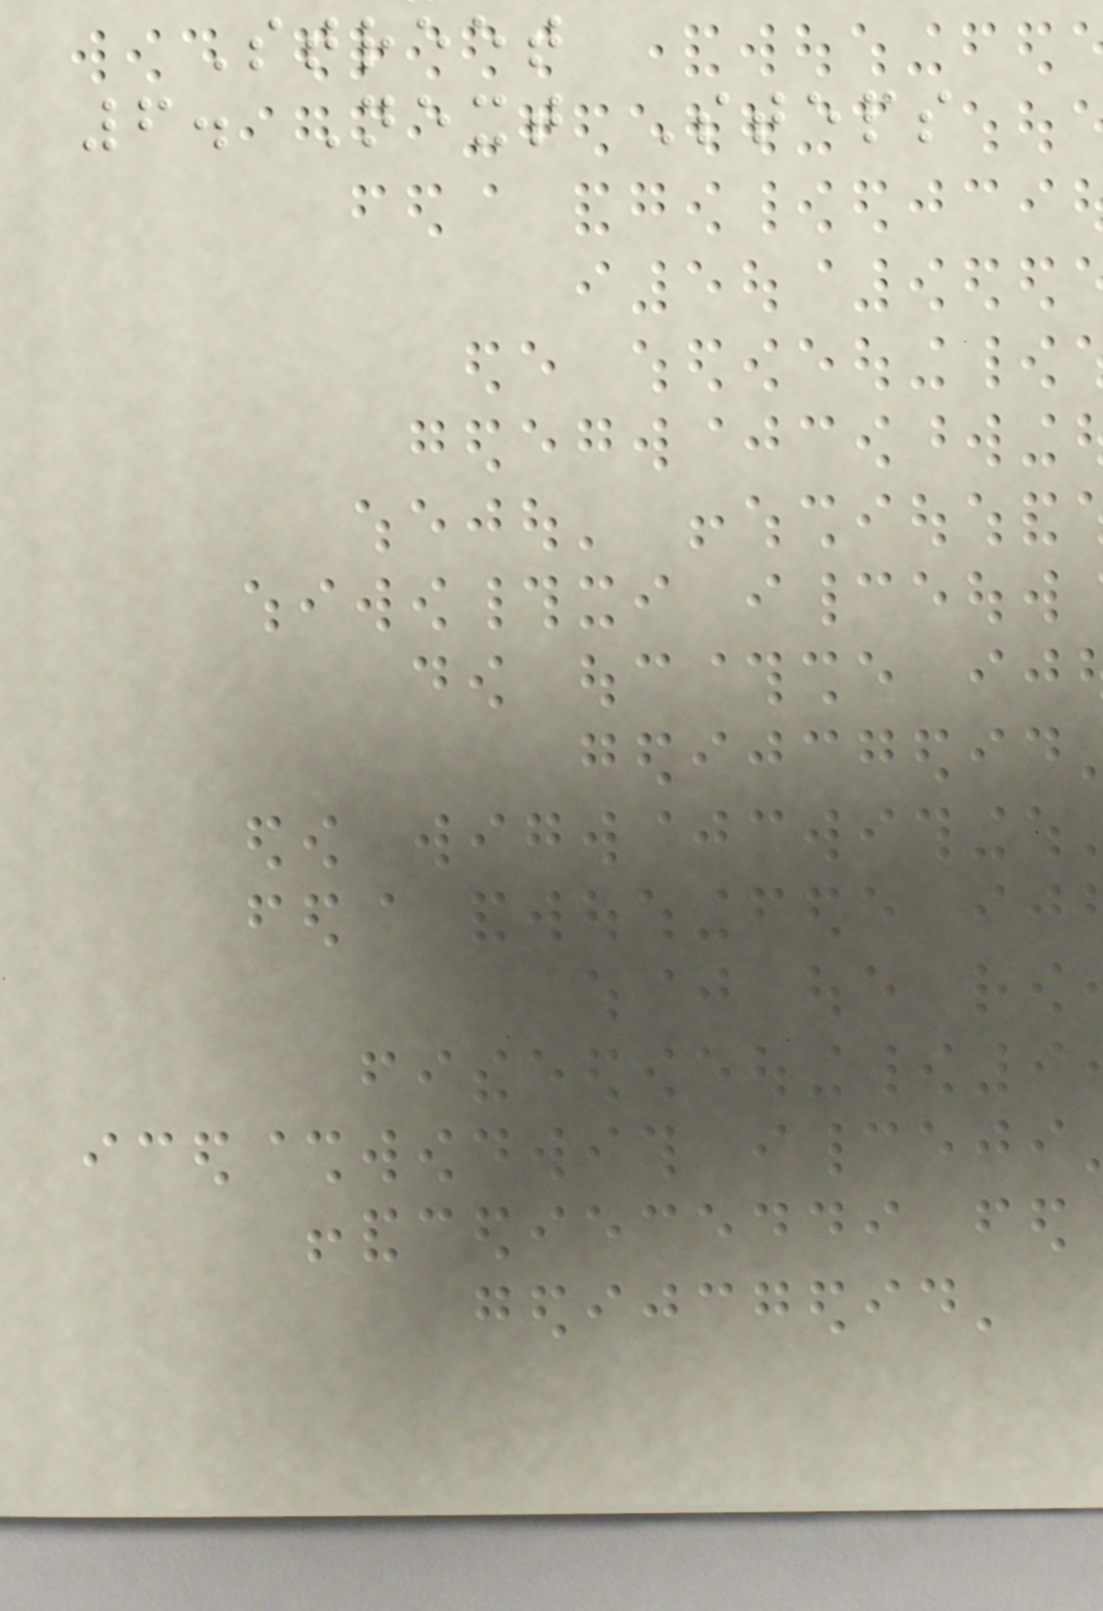Street
6. Next Steps
